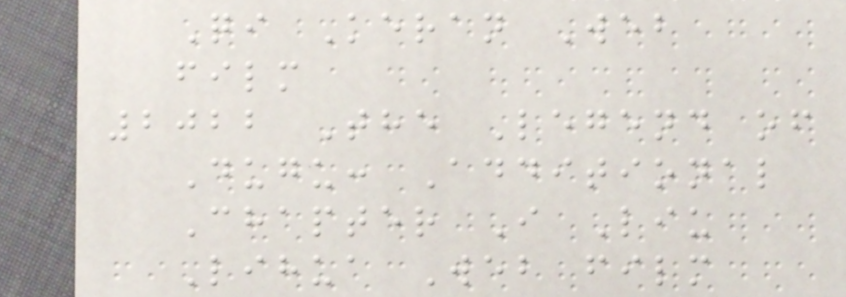Qi Keran Web
film
2022 The Legend of
Dugu: Additional
Chapter I Liu
Lihua Web film
